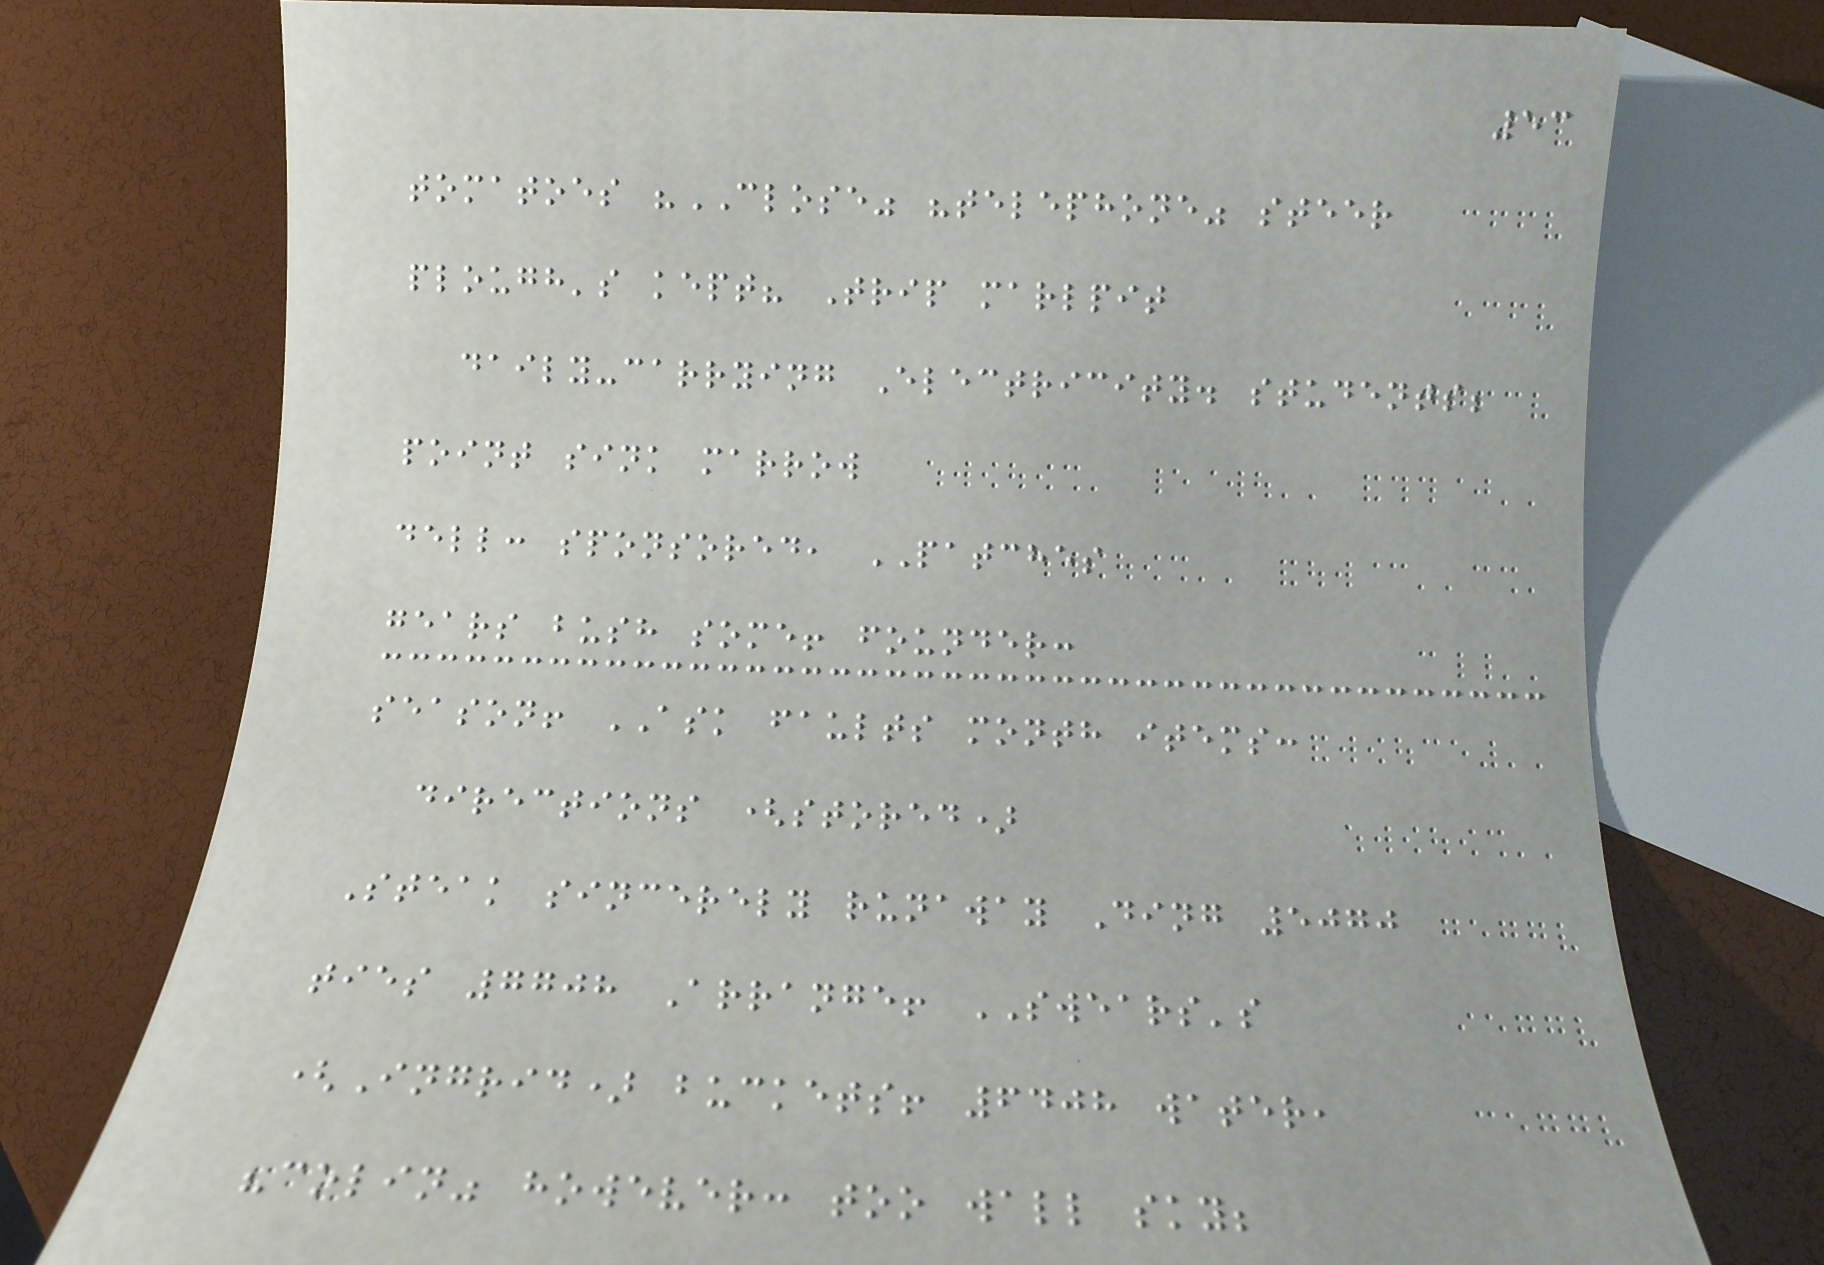53
tomatoes "CLOSE" "telephone" steer
plough's kept? Trip marlpit
daily-carrying Electricity. students;
point sink marrow
dell: sponsored, PATCHES
gears bush some! founder:
season! ASK faults month items:
directions (stored)
Steak sincerely runaway Ding 5070
ties 7708 Arrange! SWEARS's
(Ingrid) buckets! 6408 water,
"colin" however: too wall sky;
